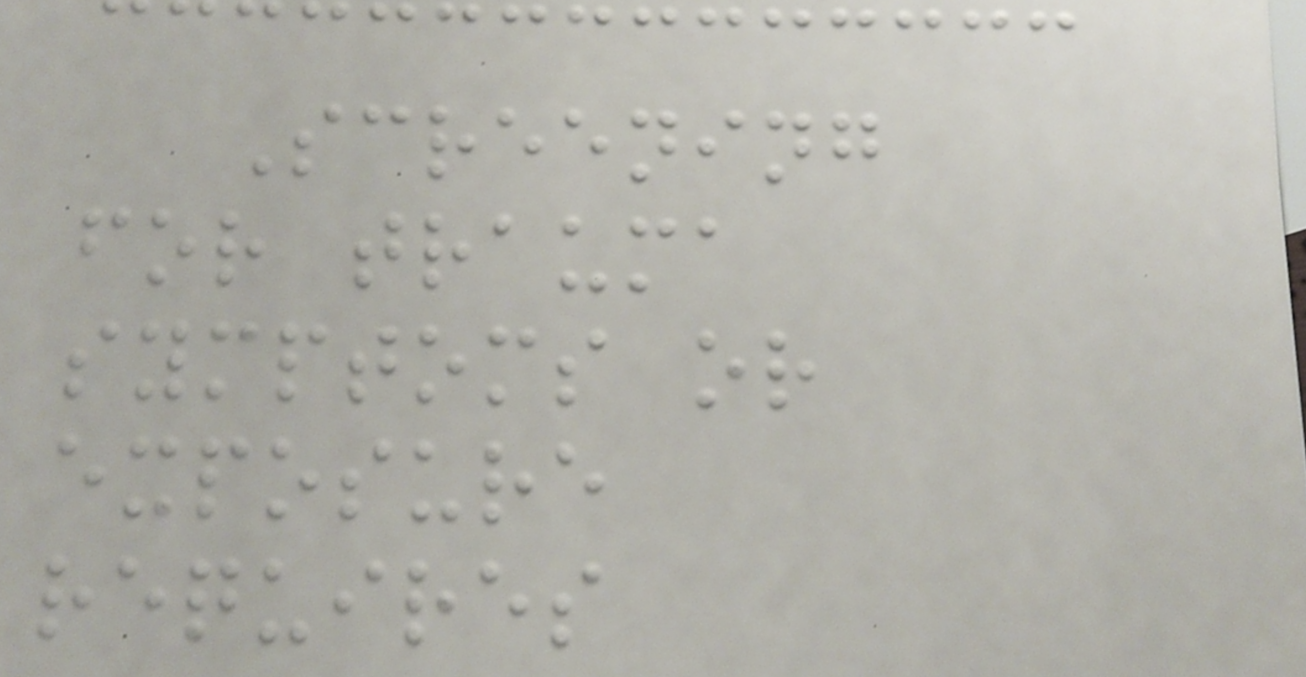Screening
for trauma
symptoms or
exposure
requires
